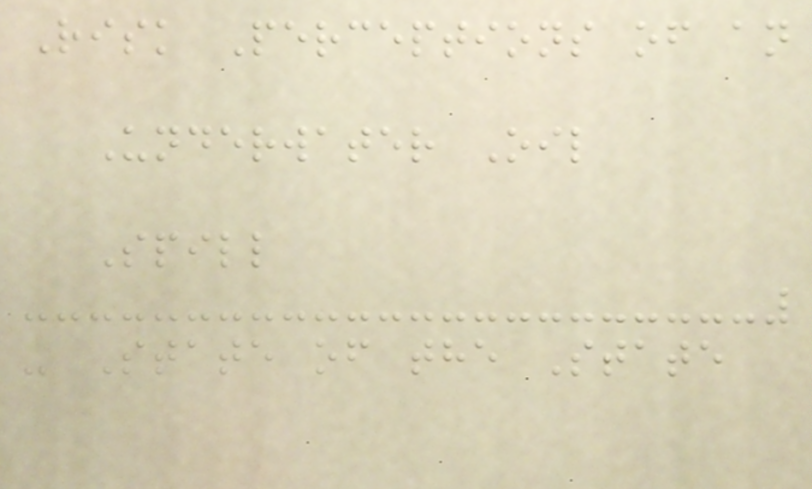Risk Perceptions of an
Underwater Oil
Spill
- State of the State
